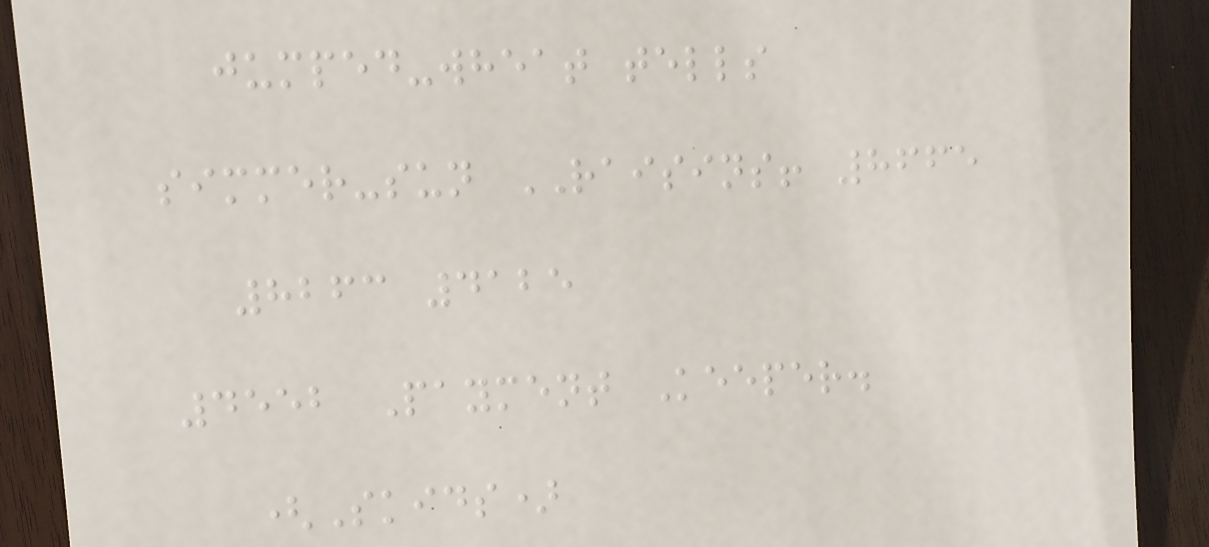jumped-wheat tells
simmer-sun RAISINS! 8665
8263 4125
4552 Payment Keeper.
(Skids)
